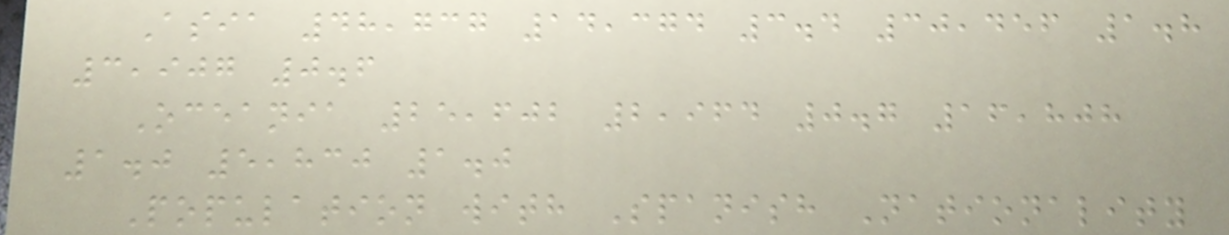Asia 48,737 14,374 3.4 30,456 1.8
3,907 0.6
Oceania 25,602 2,964 0.7 16,808
1.0 5,830 1.0
Population with Spanish Nationality
